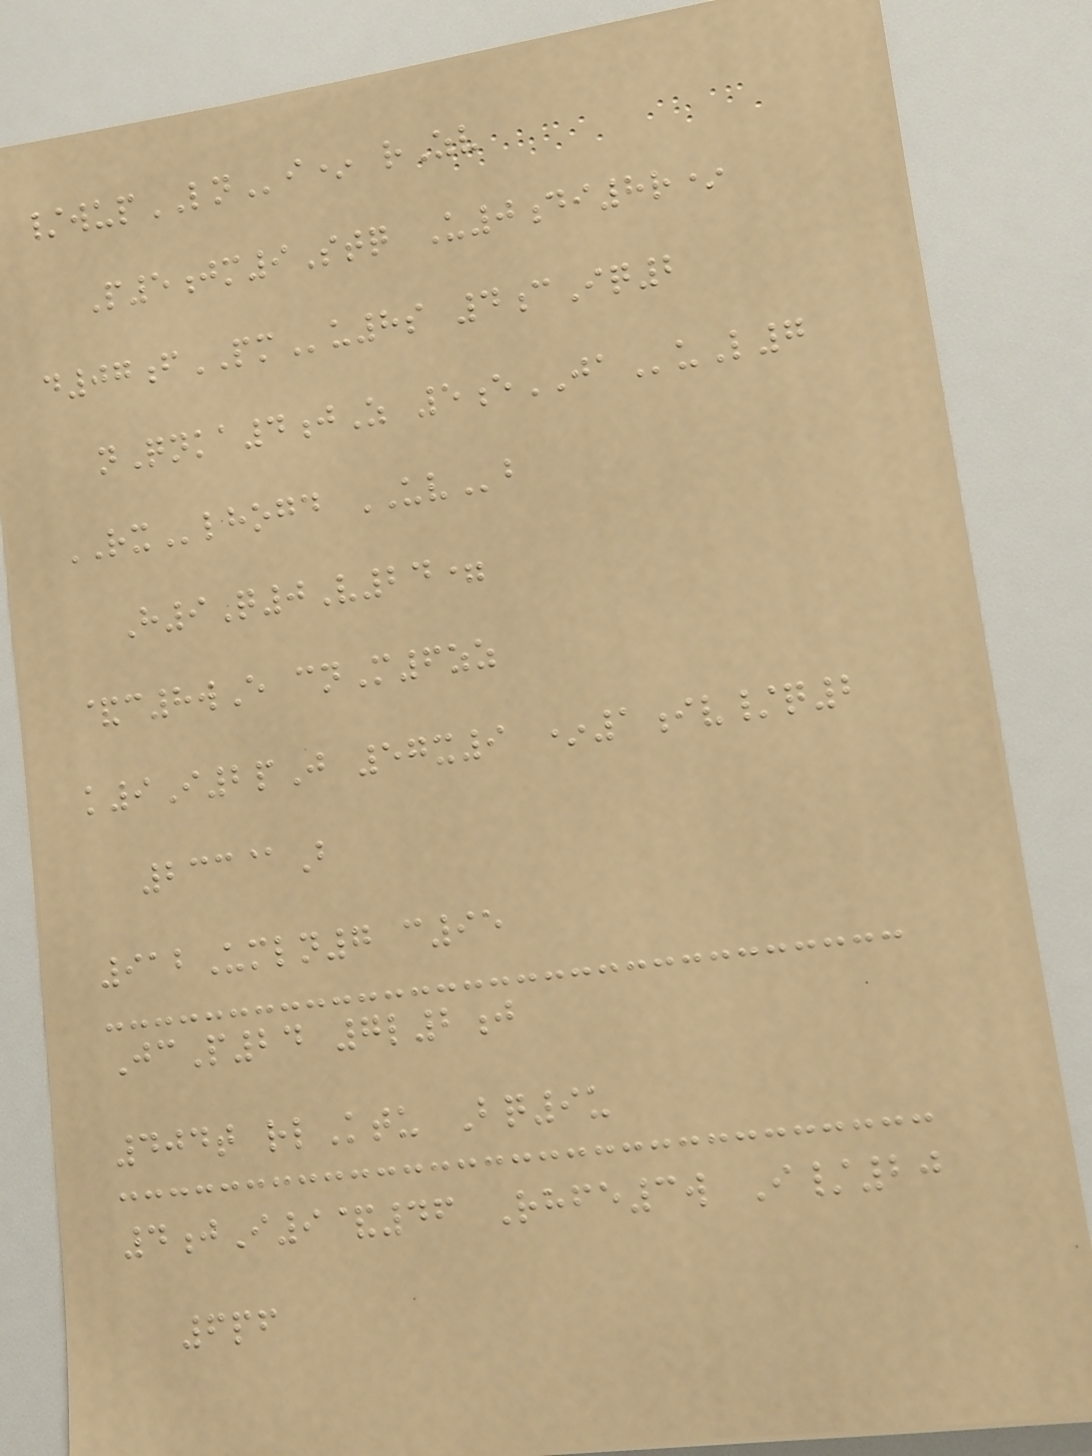/wupLNi* rZv
P5jm9Stq U0di8r*
d07fPMu8s 4cIq2
nQnka4jZ 5eJAuL7
RXlhogd UVb
H9Q0V24=
&c8wE cnM6zz
k9I2pJ 57x9 *1iv/q2
233@B
912Umln7 c95
JcP24 7l2j
404t rlKtu Bq9u
4jI9&46 Rhfe3w I/20
6pf
